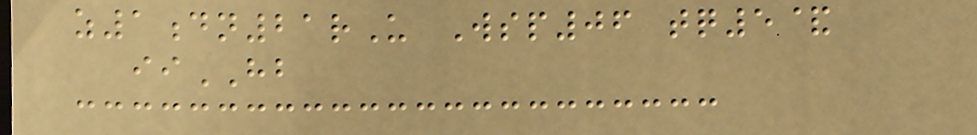z1dn21rU Wsp06 tq5&
iiHB
